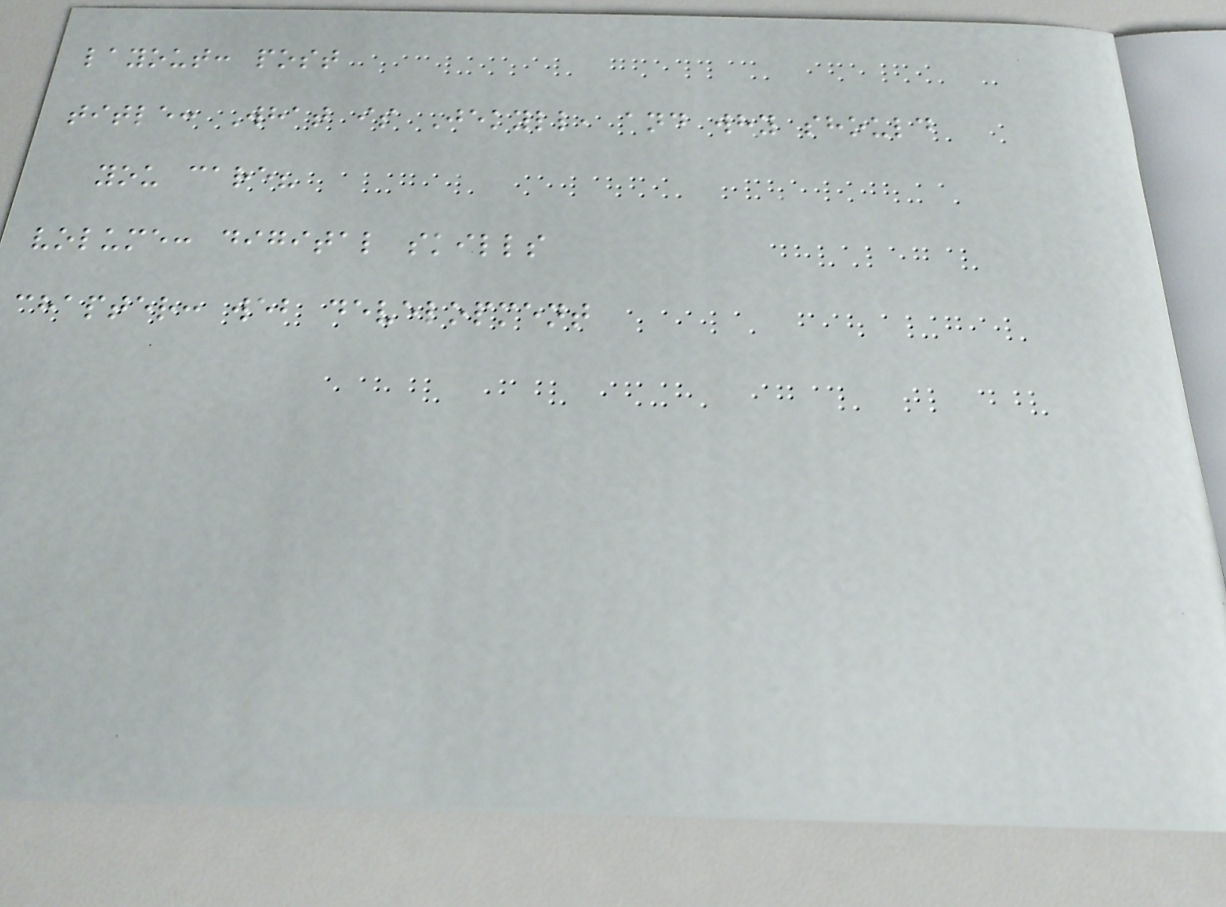layout: post
title: What is Jekyll, and why should
you care?
volume: digital skills
chapter: web development
